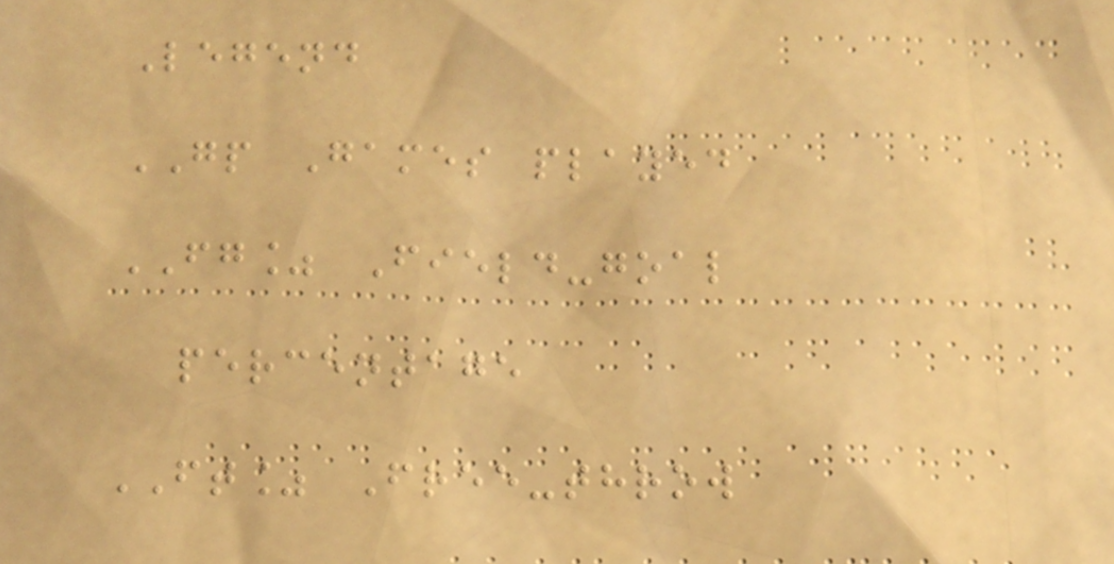Legend
GP Games played
FG% Field-goal
percentage
FT% Free-throw
